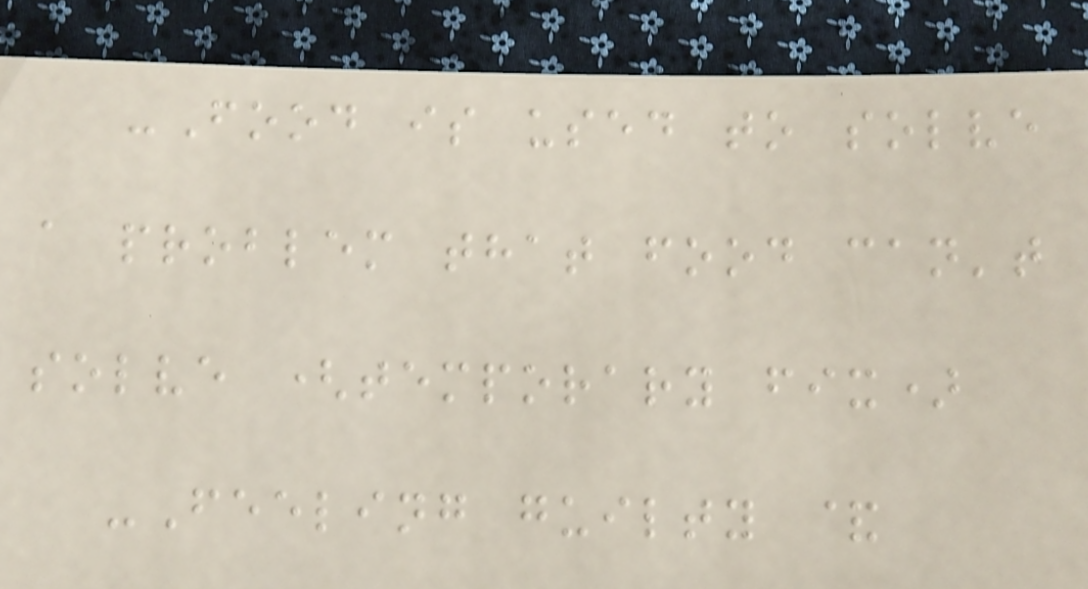-Food is used to solve
a problem that food can't
solve (temporary fix)
-Feeling guilty &
